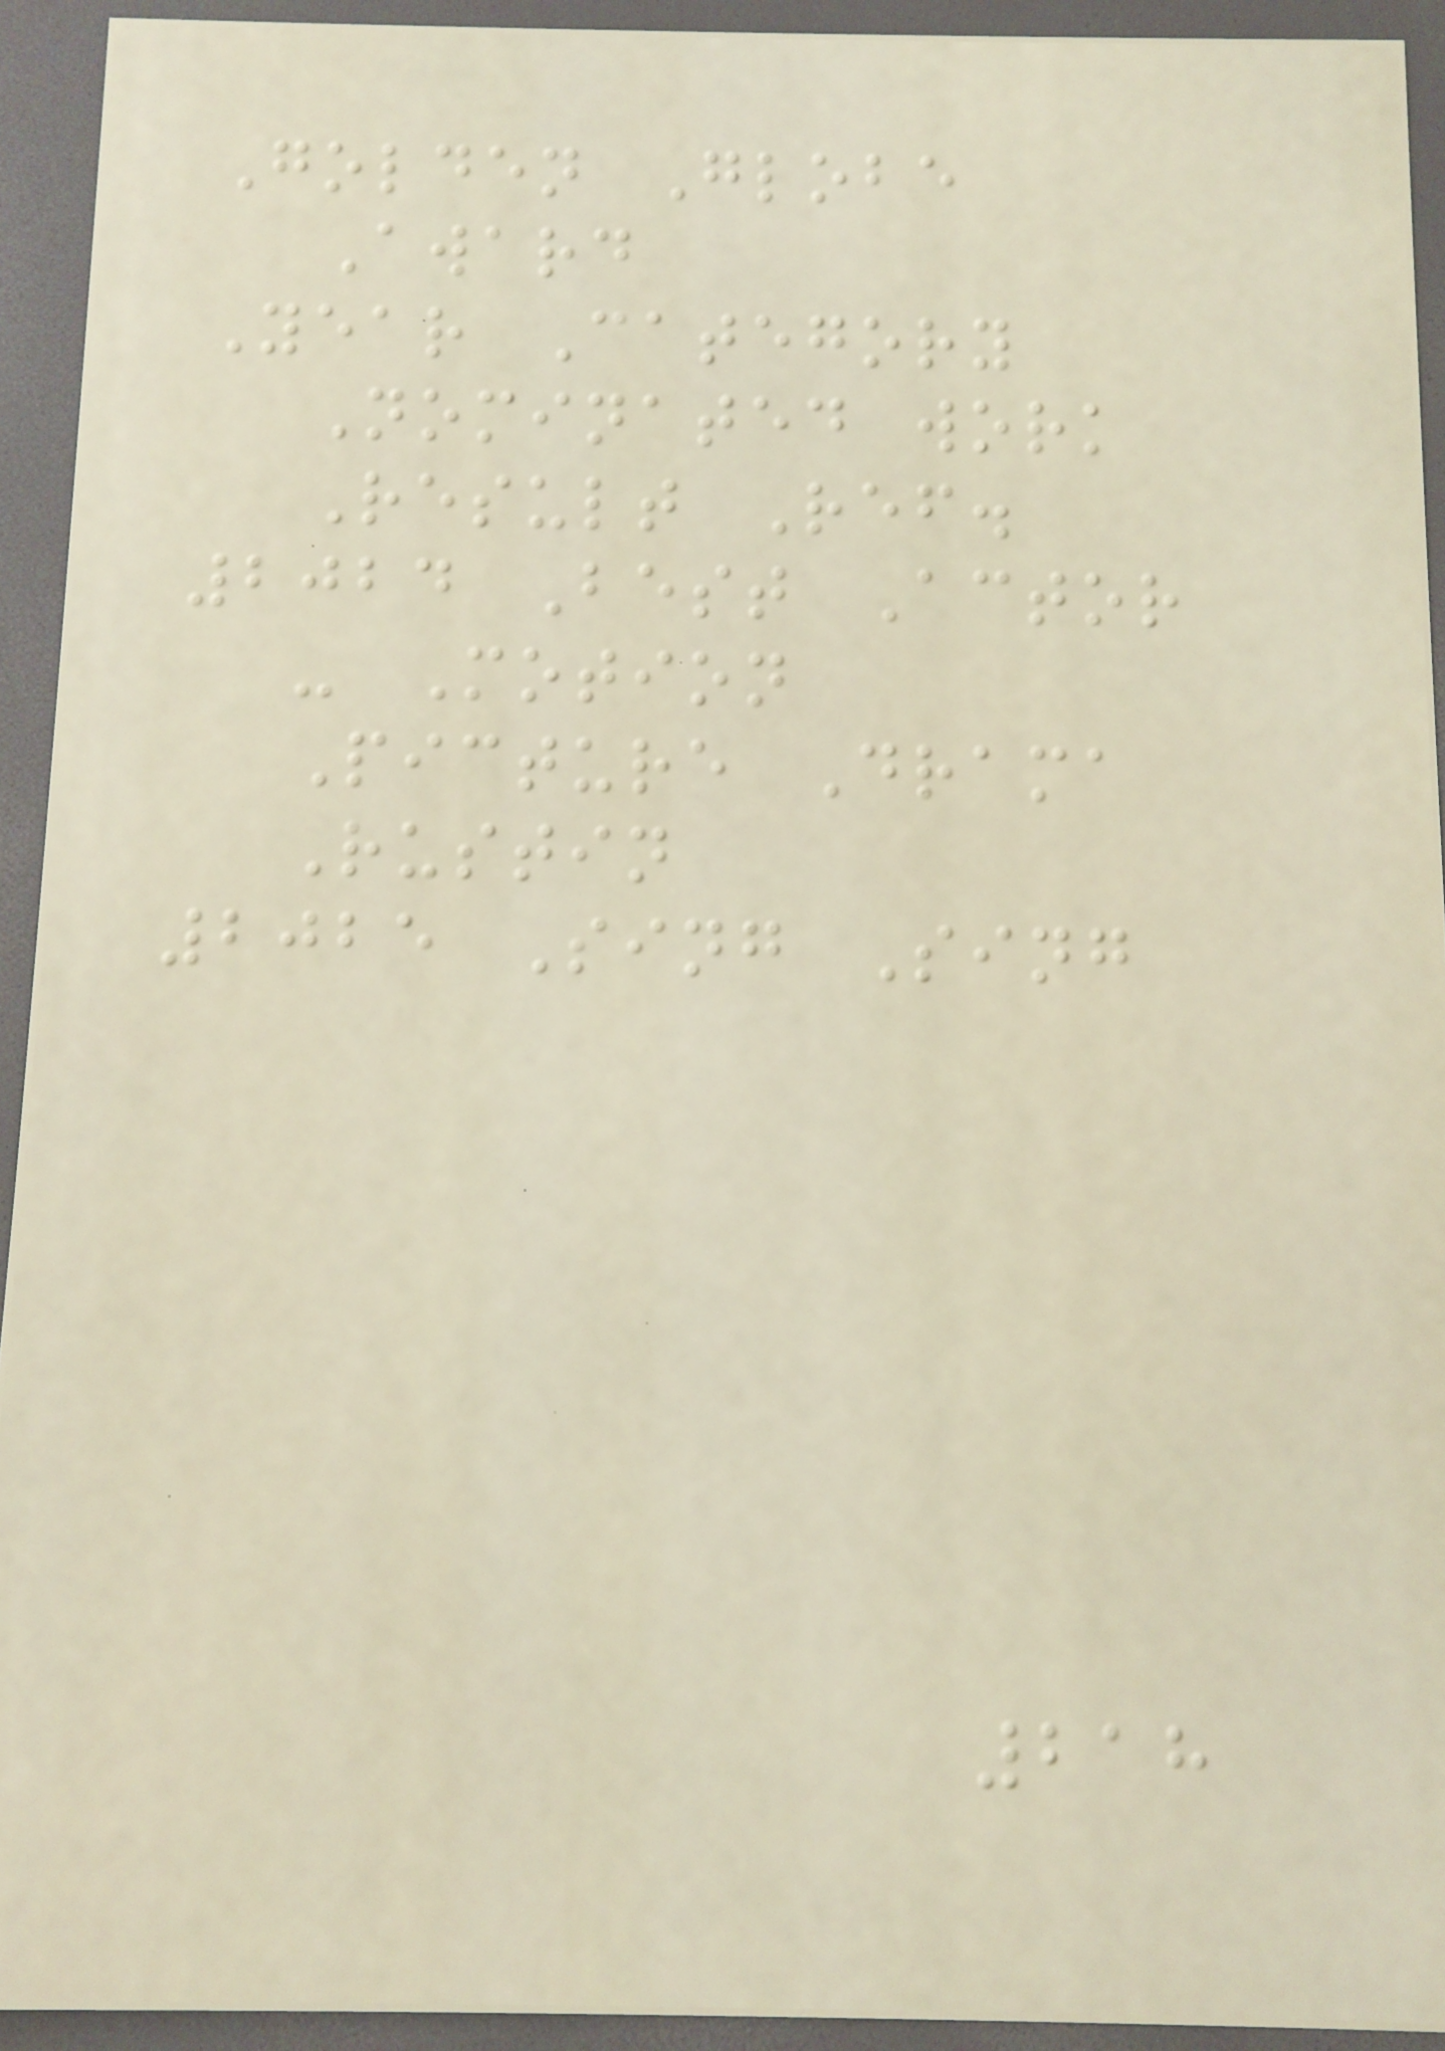Golden Globe
Award
Year Category
Nominated work
Result Ref.
2024 Best Actor
- Motion
Picture Drama
Rustin
2025 Sing Sing
218
